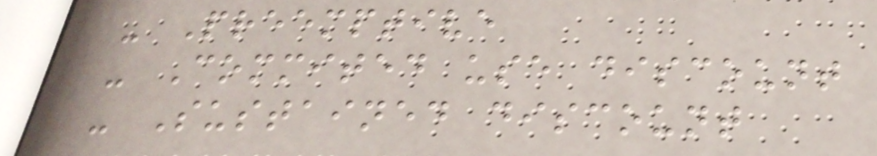- Preemptive
- Commited use discount
- Sustained discount
